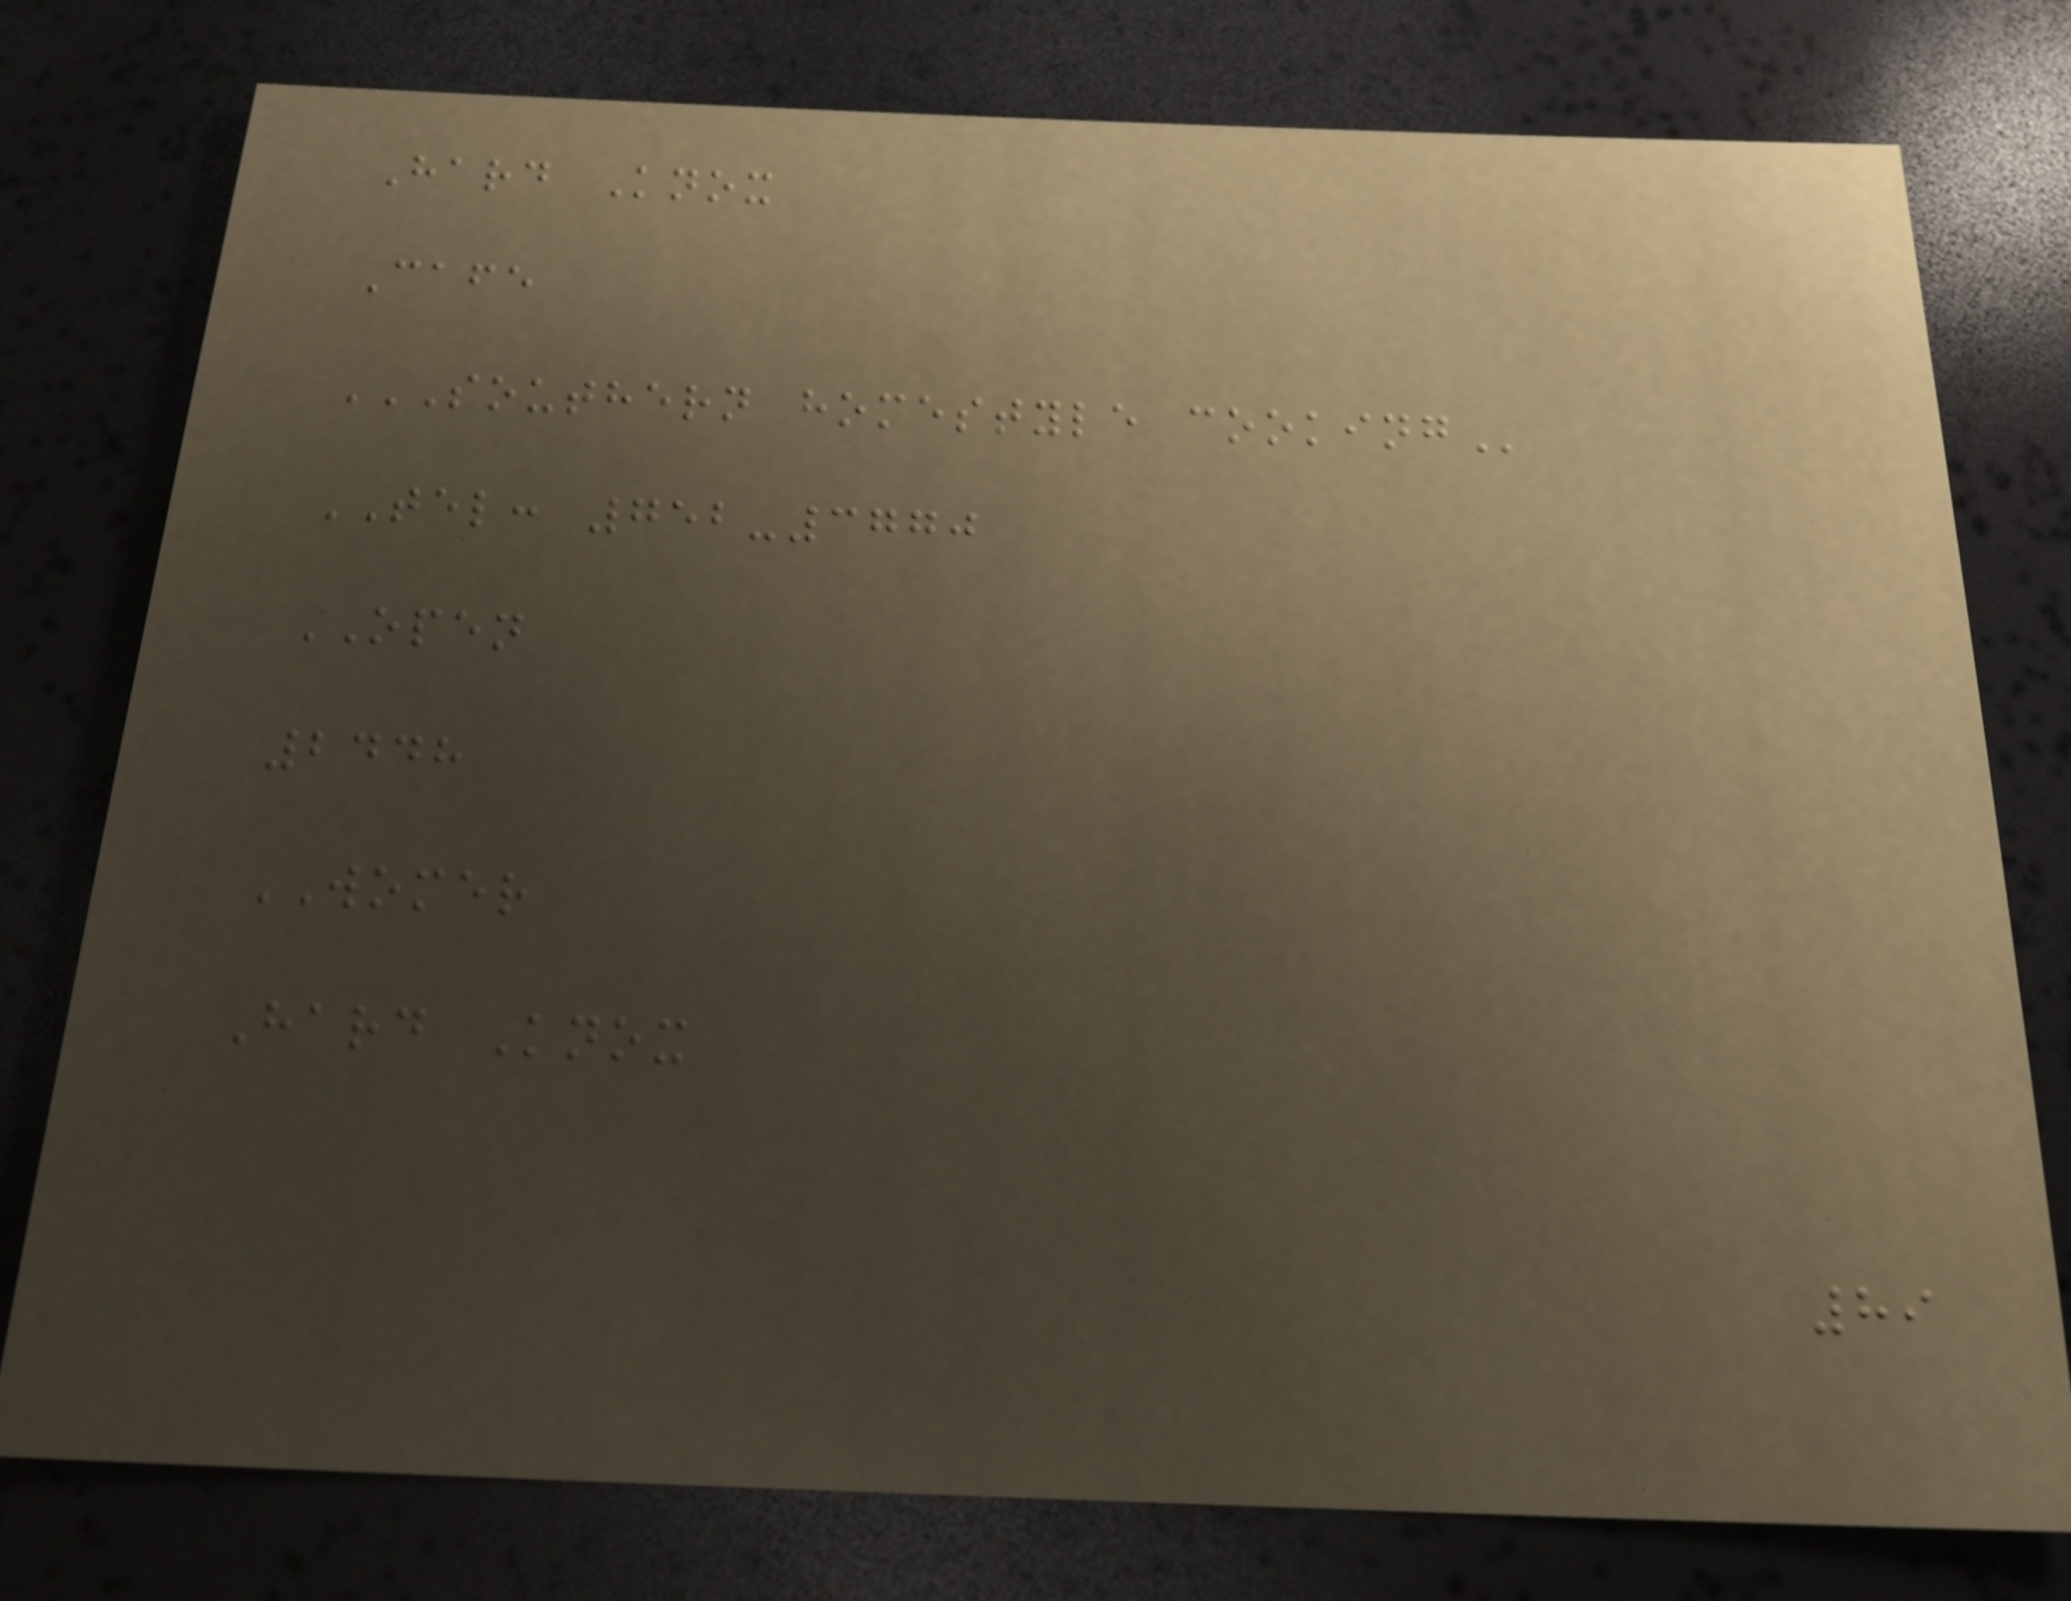Hard Knox
Cafe
SOUTHERN HOMESTYLE COOKING
TEL: 752-3770
OPEN
2448
WOMER
Hard Knox
89
